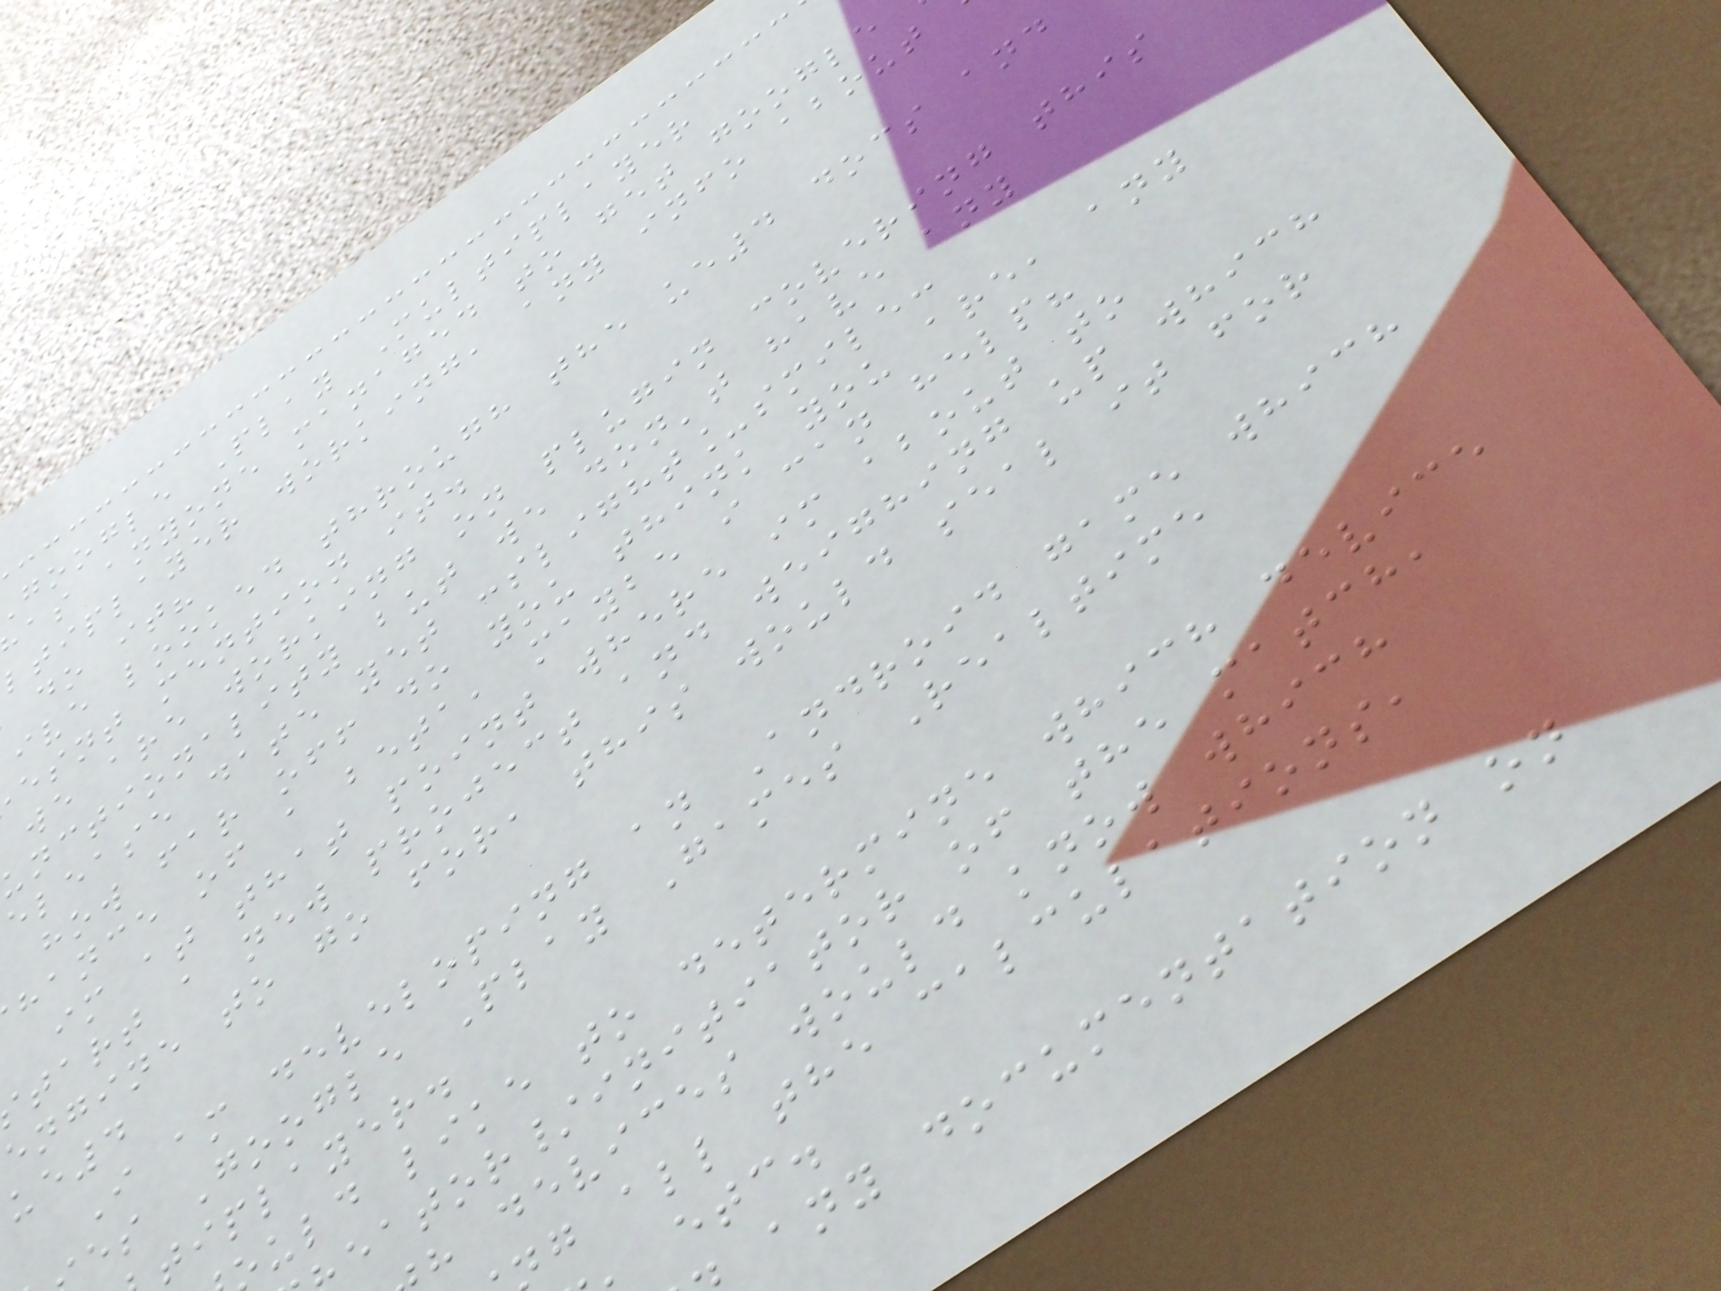google Play Multiplayer
as anyone managed to get google
ltiplayer working, any info about
do it?
ive looked through the ue4 docs and
esnt mention it.
we are working on plugin covering this
unctionality but we don't have any
elease date yet :slight_smile:
how far off do you think you are, any
hance of a beta, maybe i can help?
im at that point where im about to
tart a new project and weighing up which
engine to go for, this would seal it for
ue4
I am developing an Android game which
es Google Play Games Realtime
tiplayer.
uld like to determine which device
eator/initiator of the match,
h devices would know which
g all the calculations,
any documentation on
